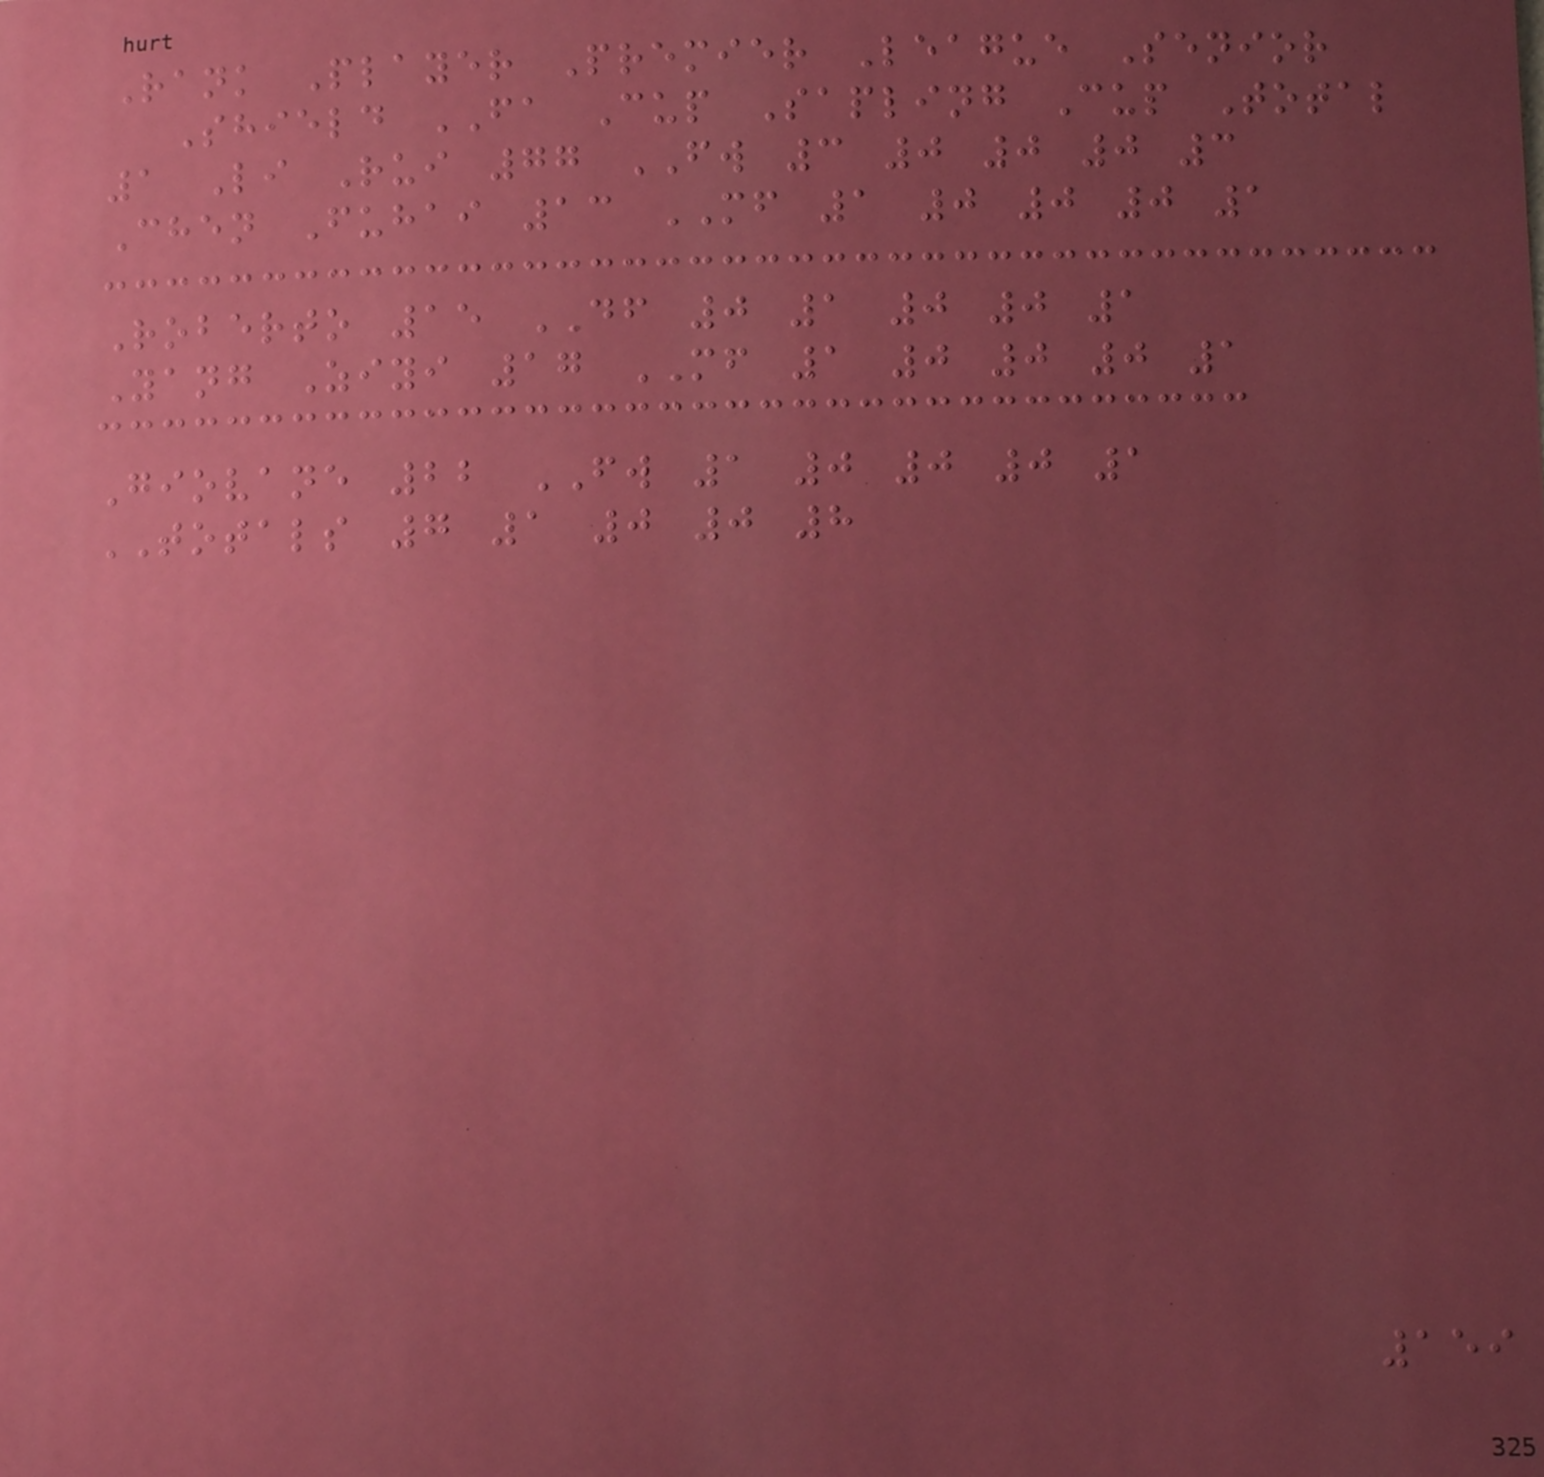Rank Player Premier League Senior
Shield FA Cup Sapling Cup Total
1 Li Rui 77 FW 3 0 0 0 3
Chen Fuhai 13 MF 1 0 0 0 1
Roberto 15 DF 0 1 0 0 1
Yang Ziyi 17 MF 1 0 0 0 1
Giovane 22 FW 1 0 0 0 1
TOTALS 7 1 0 0 8
159
